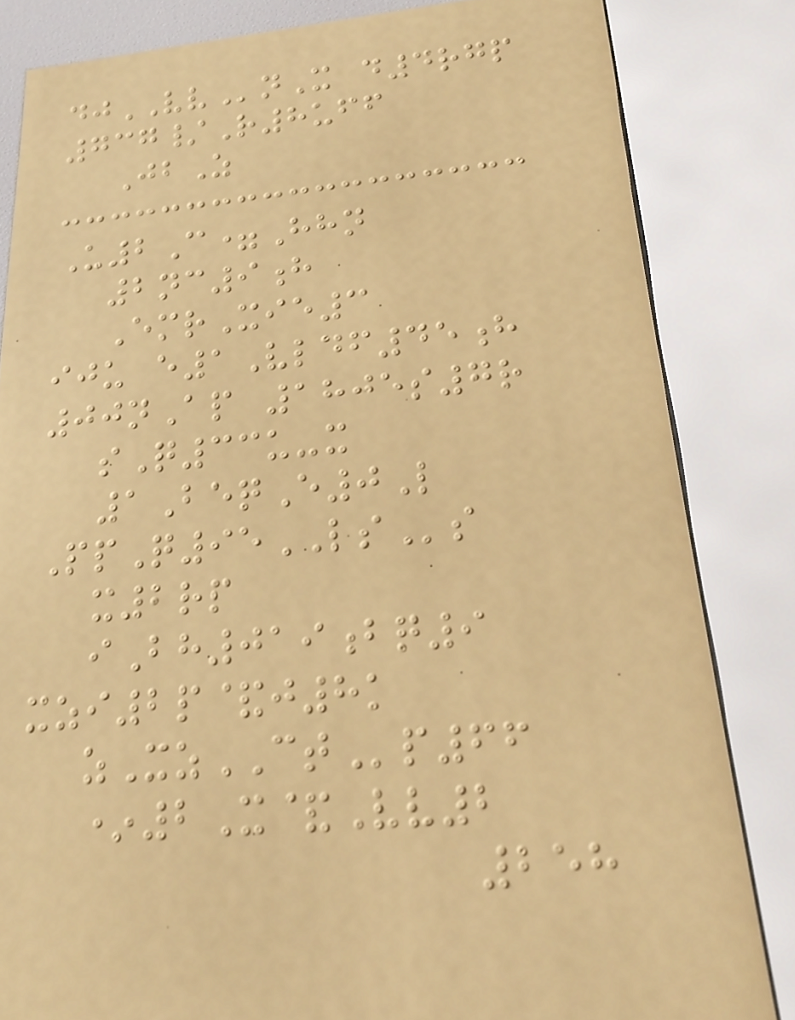djVVnX d4rgp
737/R8uff
JbZ
U2C=Hhn
2nc9h
EmrXie3
iju e1Vldf45h
00nAp 1805s7r
sQ33u-x
1BeqE0L
PpQ95LSs
x2rp
iBh019bq9
xzi2p&j8k
zXzCTp66
*2X&Vv2
258
